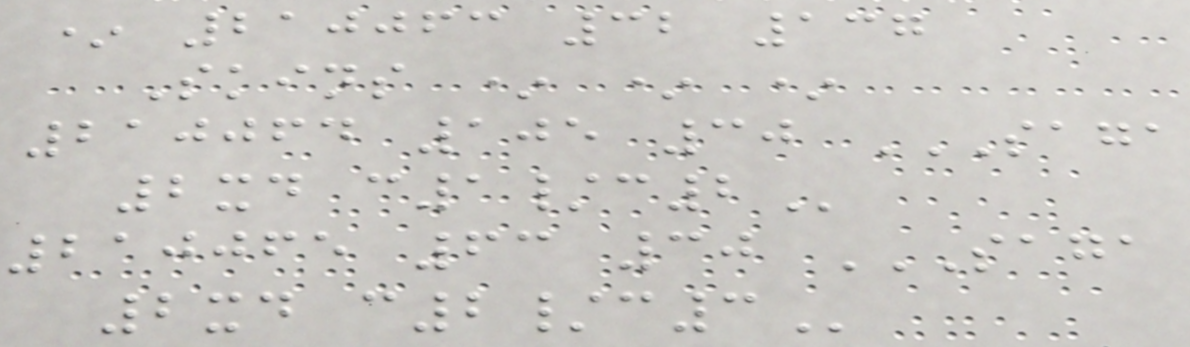* 210063 32 137
Skins * * *
210064 105 30 SAGA
2XD C1/C2
210065 63 30 SAGA
2XD C2/C3
